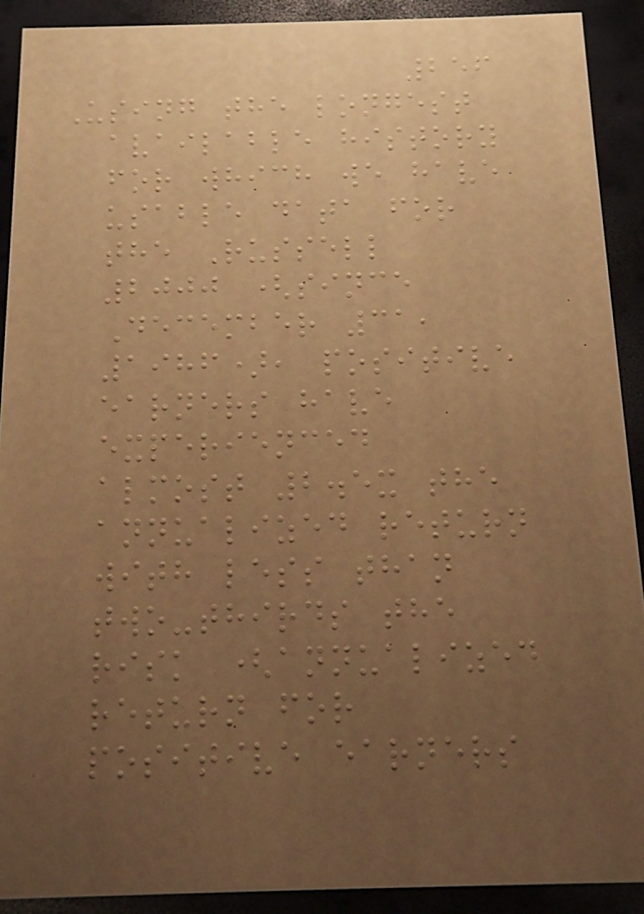256
Using the longest
available history
for which we have
usable data for
the Russell
2000 (since
December 31,
1986), positive
earners have
experienced
almost 2.5x the
annualized return
with less than
two-thirds the
risk (annualized
return for
positive earners
